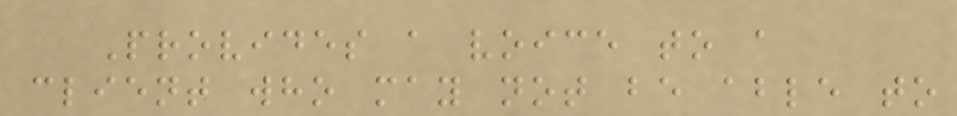Provides a voice to a
client who may not be able to
